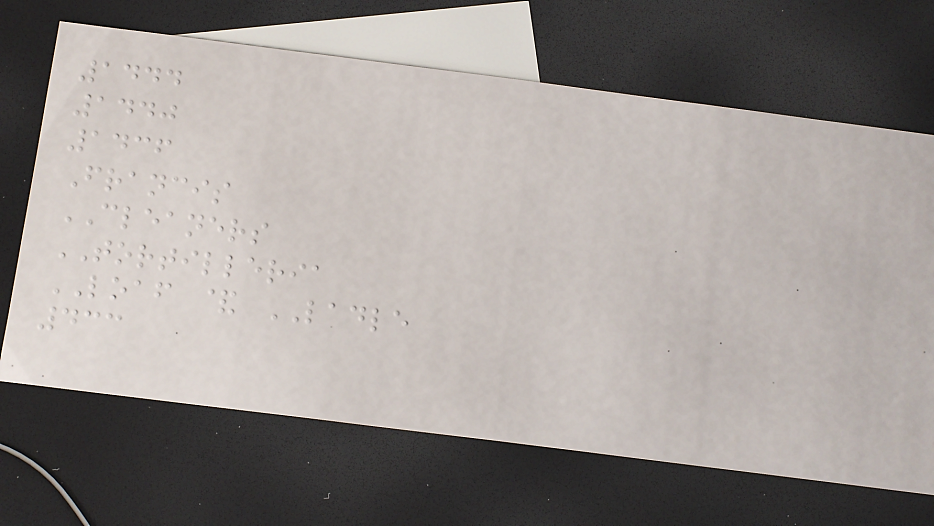1444
1440
1436
Francis
CLEANERS
TORTILLERIA
LOAF & LADLE
433
